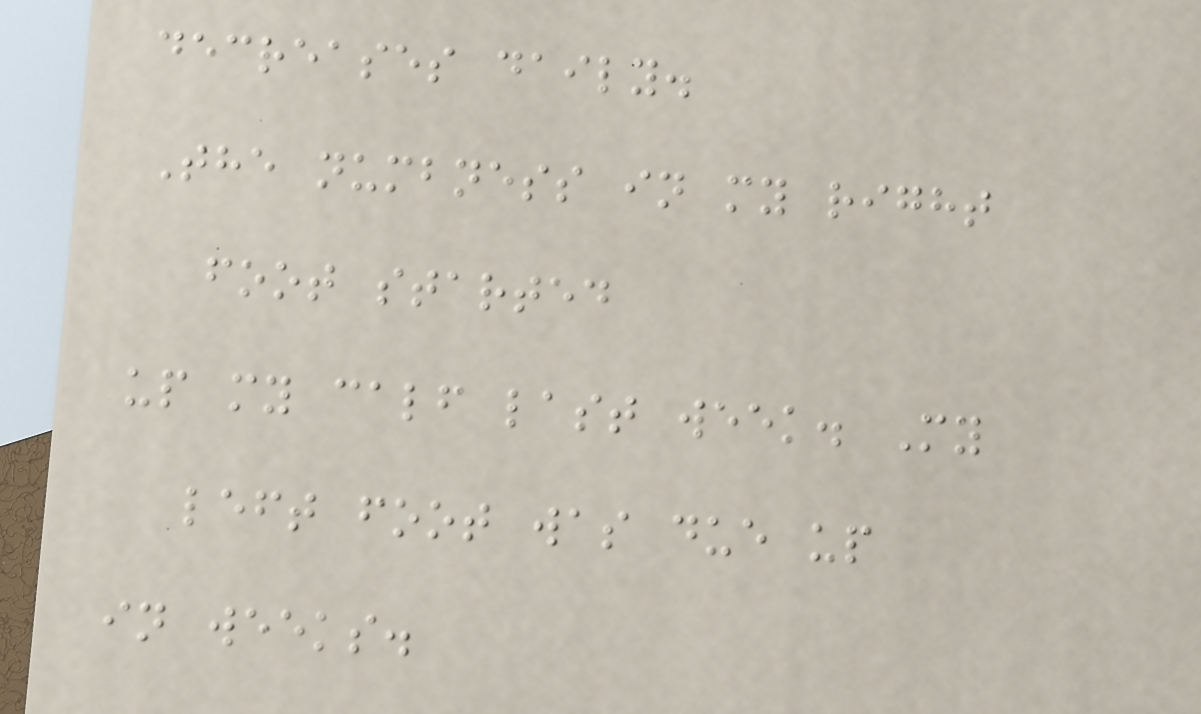decreases daily.
The numbness in my right
foot started
up my calf last week. My
left foot was due up
in weeks.
